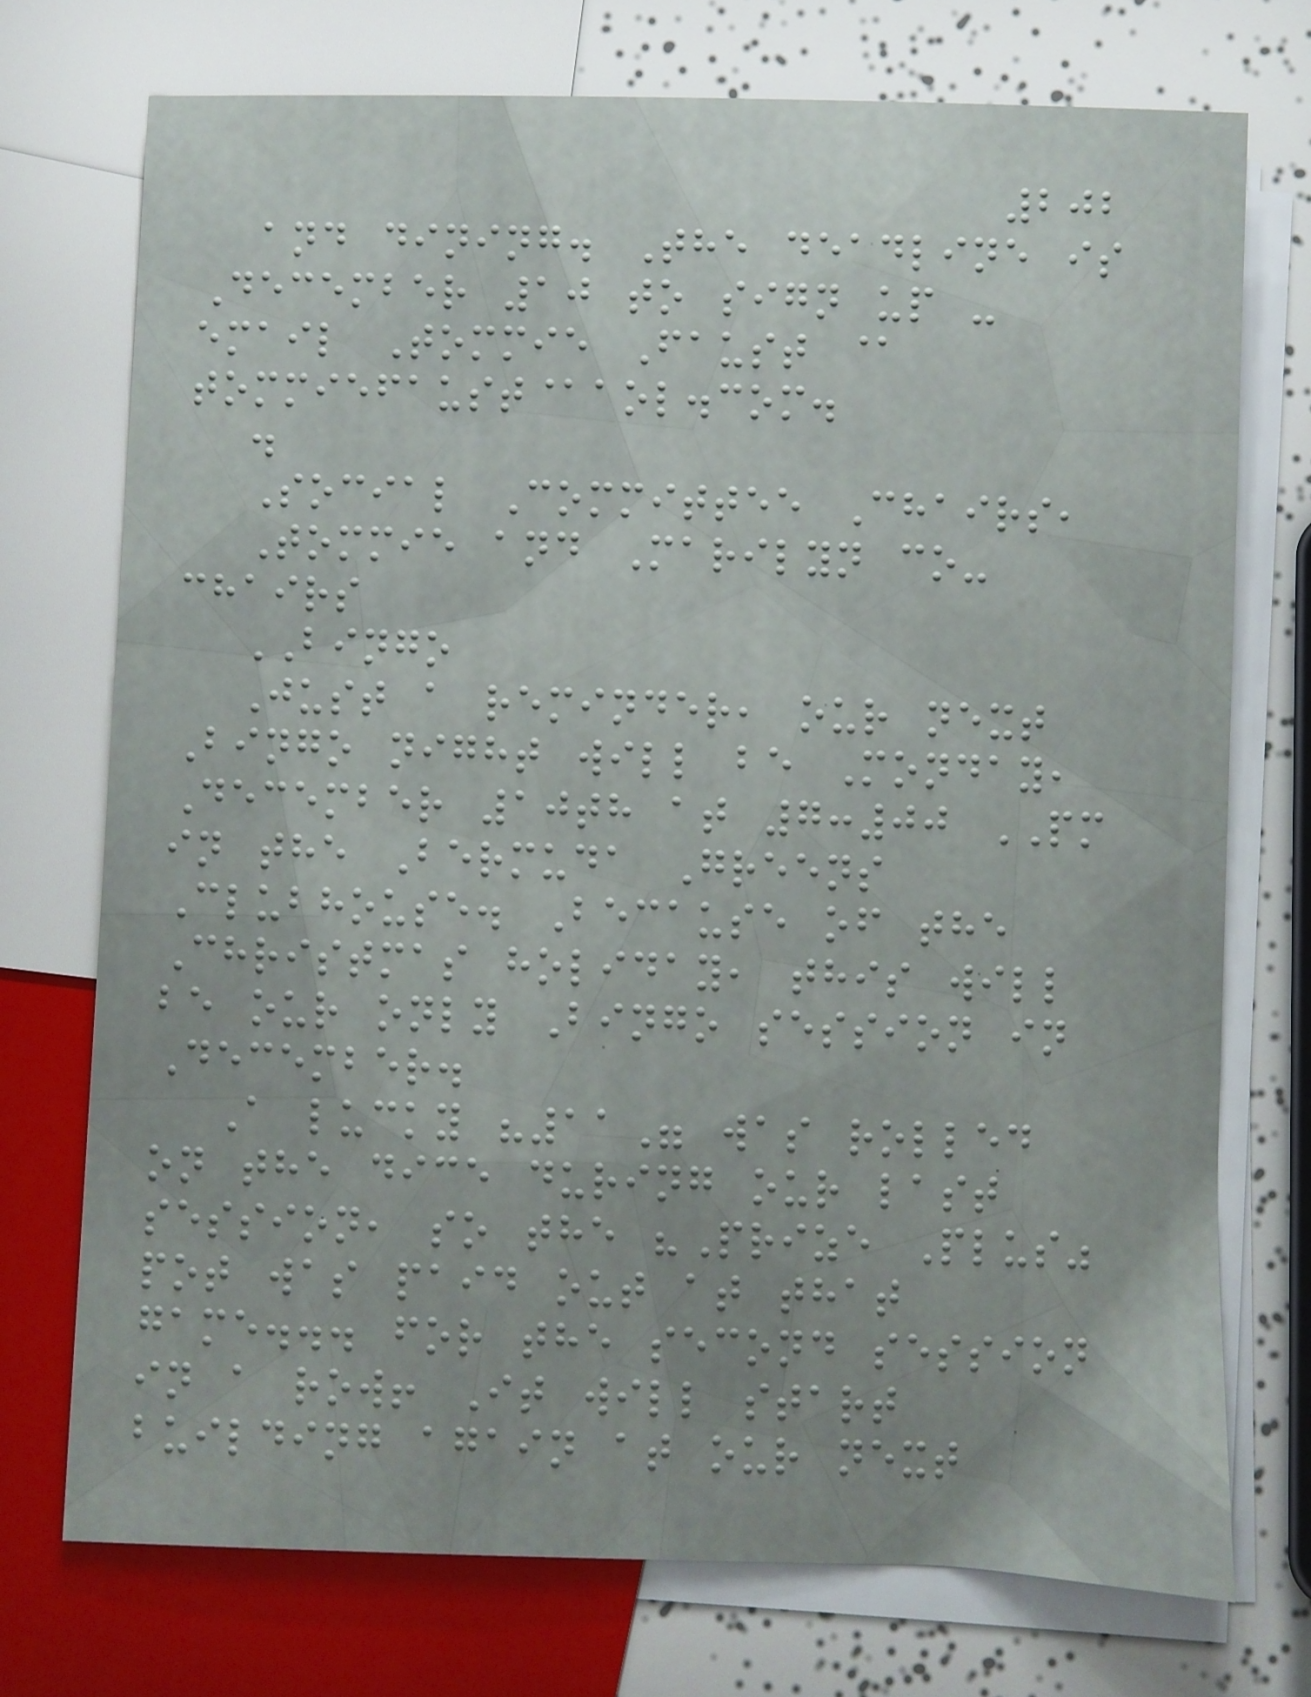202
and dining. The deadline is
December 10 to sign up -
email Tommie Faust @
tommiefaust@aol.com.
.
Social Committee Chairs,
Tommie and Marilyn co-
chairs
BINGO
Just a reminder, our next
Bingo night will be Monday,
December 10th at 7:00 PM
in the Bermuda Greens
Clubhouse. Because of the
Christmas holiday, this will
be our only Bingo session in
December.
A lucky "11" was rolled
on the dice during our last
session, so the "Prize Plus"
pot was paid out at that
game... for the second session
in a row! It will start
building again at our next
